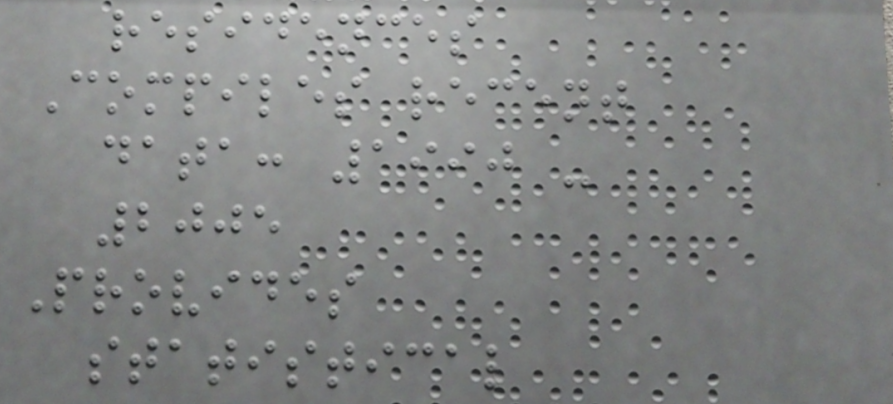residences
Compiles recent
data: 1990 -
2005
Provides
statistical
